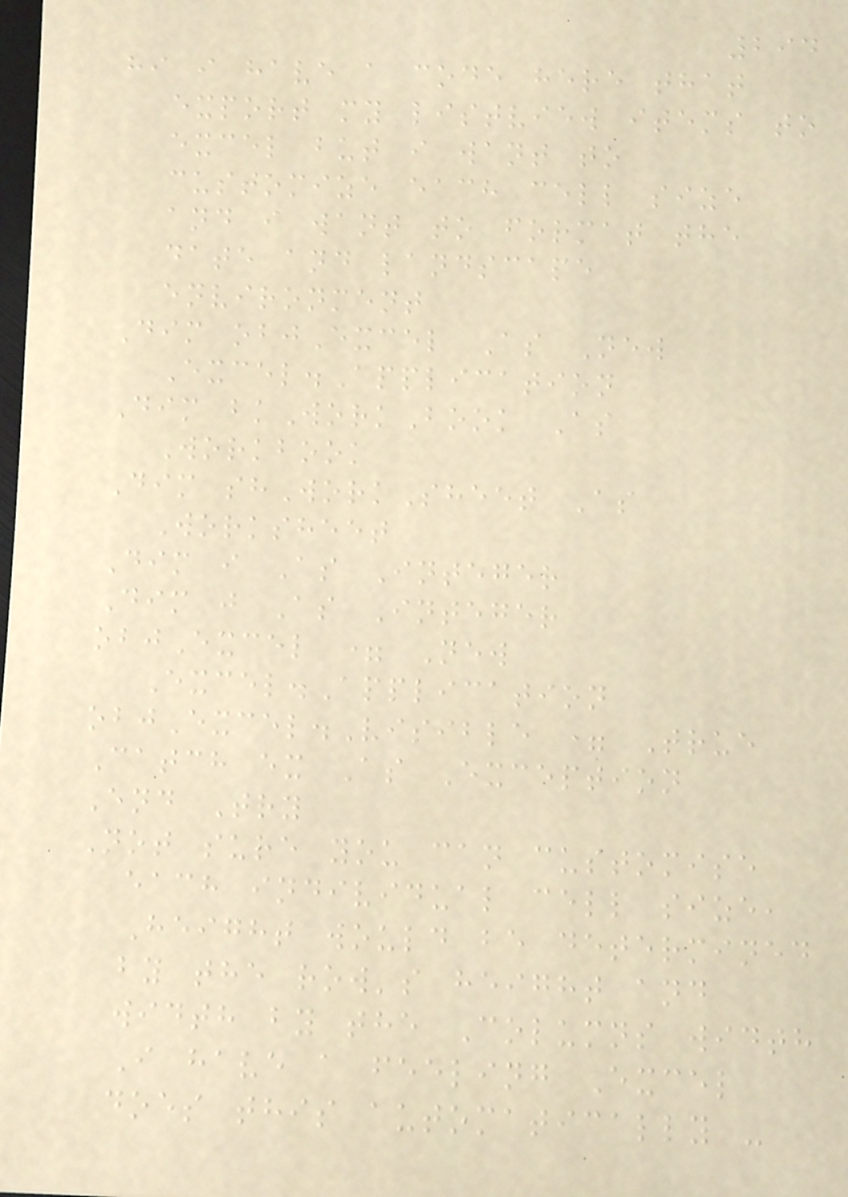294
hi i have a code here that
export my listview items to
excel but i want to
customize each cell size
and i want to format the
date and landscape
environment
Dim objExcel As New
Excel.Application
Dim bkWorkBook As
Workbook
Dim shWorkSheet As
Worksheet
Dim i As Integer
Dim j As Integer
objExcel = New
Excel.Application
objExcel.Visible = True
Catch ex As Exception
End Try
Not sure you can customise
each individual cell size,
Height would be determined
by the row's height and
width by the Columns width
I have a feeling Excel
does this automatically -
